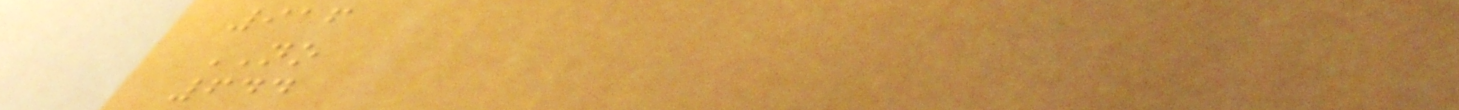916
NO
644
